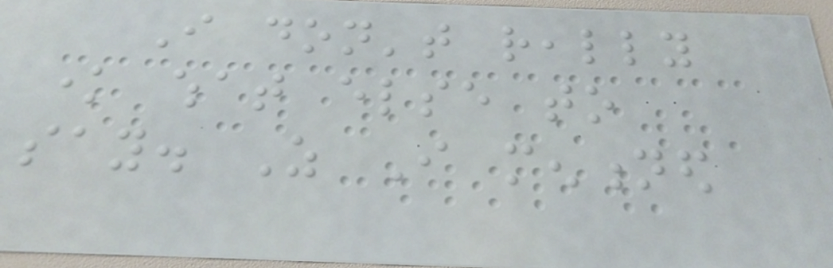I don't really
know what else to
say. As I mentioned
